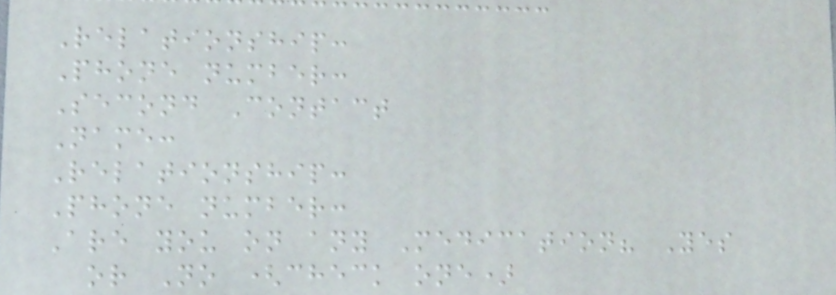Relationship:
Phone number:
Second Contact
Name:
Relationship:
Phone number:
Are you on any Medication? Yes
or No (check one)
